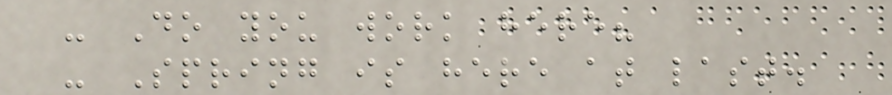- Do you work here?
- Spring is here at last.
